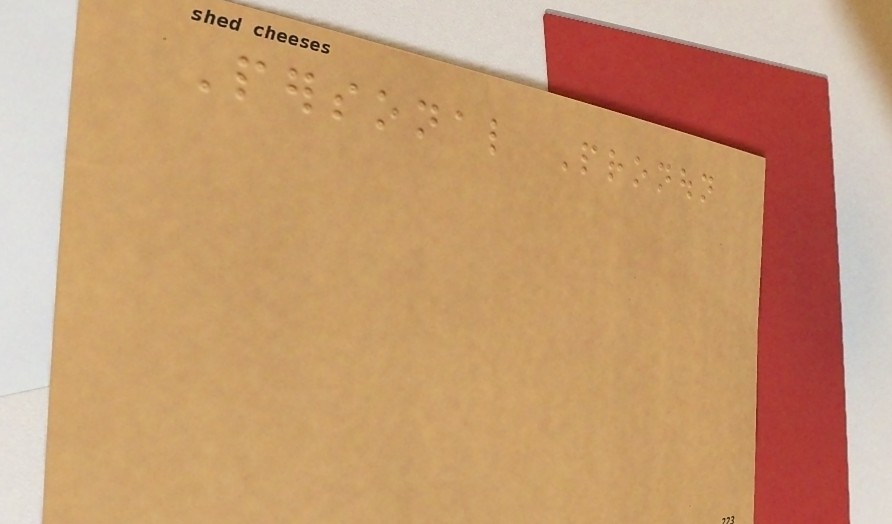Personal Pronoun
